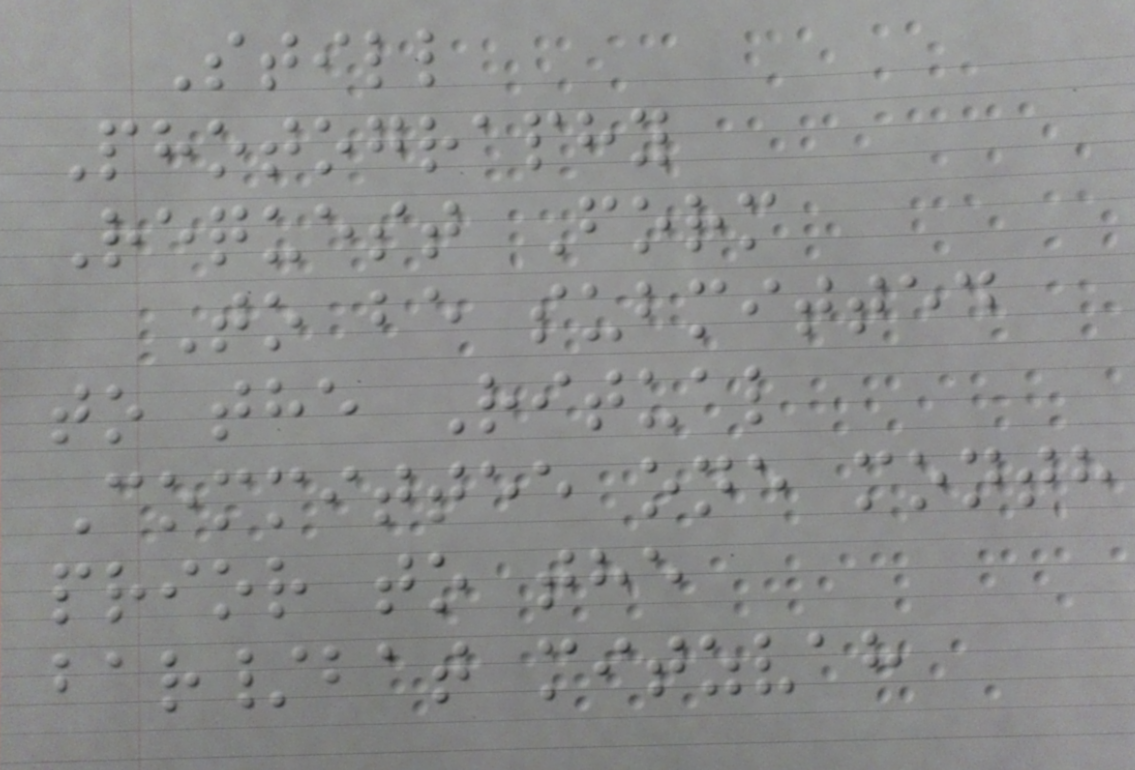Still
Photography
Request Form
To be submitted
to the Ritual
Committee one month
prior to the
bar/bat mitzvah
